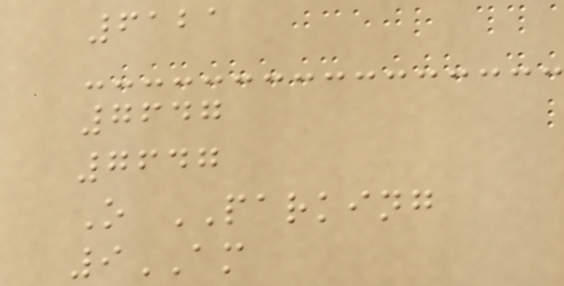6121
7647
7647
O PARKING
9AM
